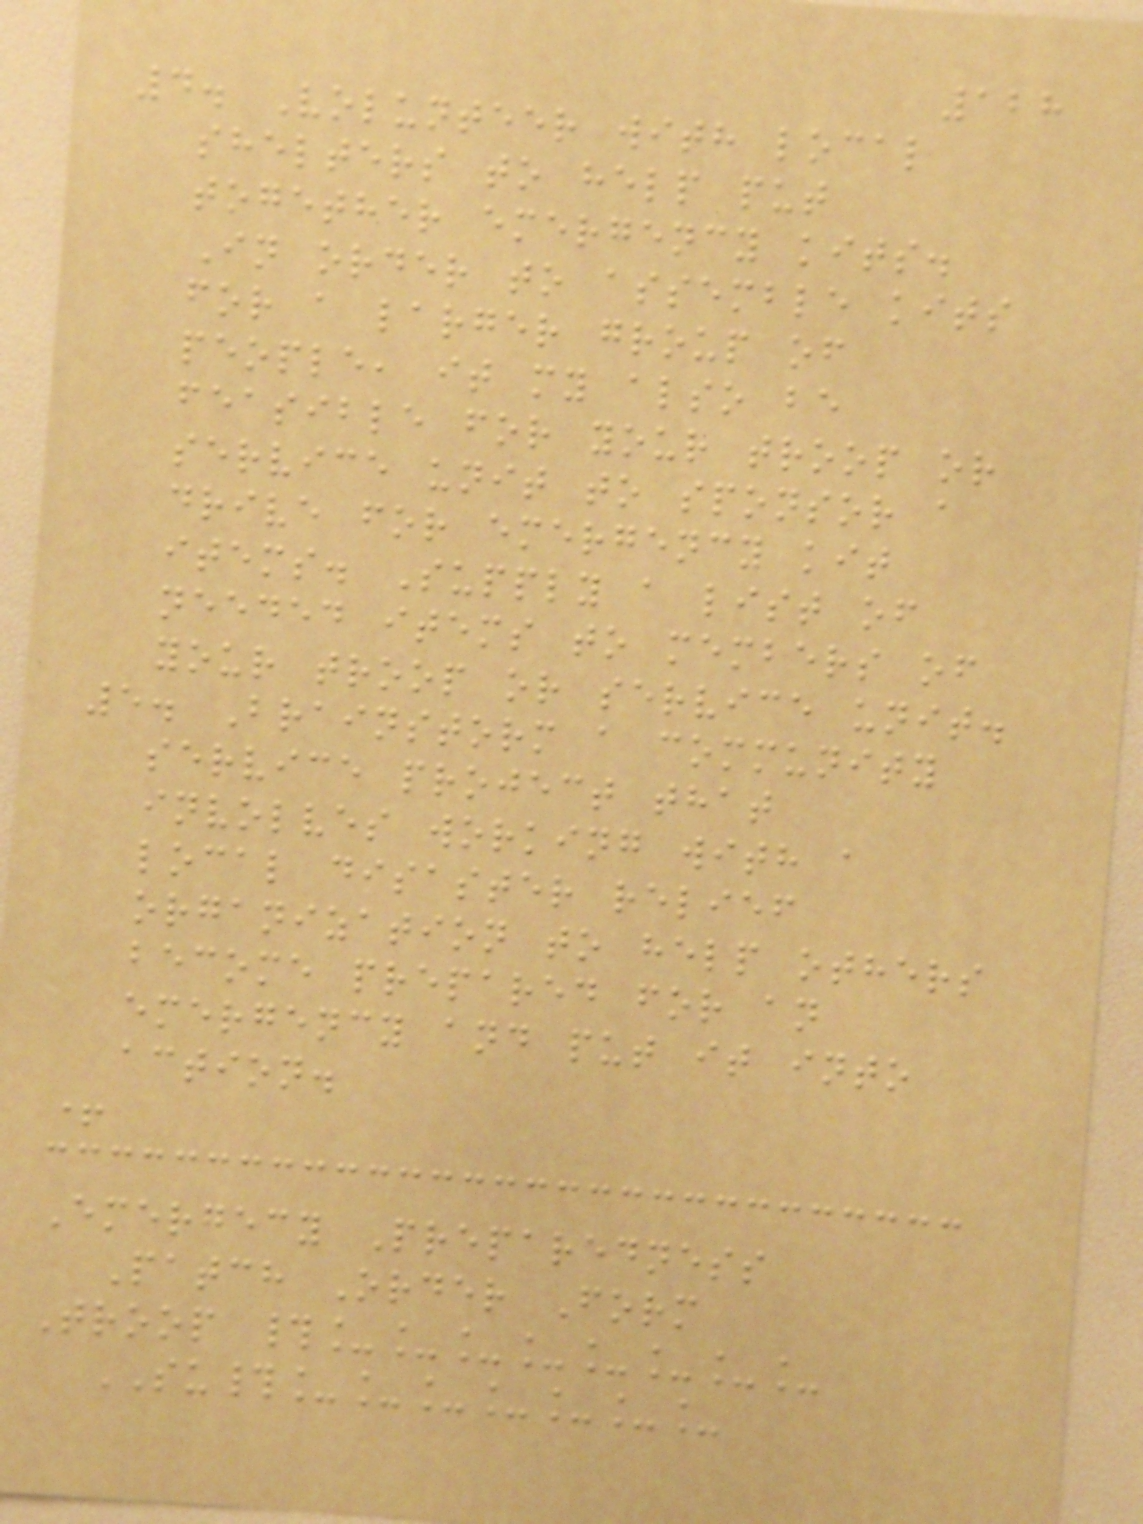128
4. Volunteer with local
shelters to help put
together emergency kits.
In order to assemble kits
for a larger group of
people, it my also be
feasible for your troop or
service unit to sponsor a
drive for emergency kit
items. Supply a list of
needed items to members of
your troop or service unit.
5. Brainstorm a community
service project that
involves working with a
local disaster relief
organization to help others
become prepared for an
emergency and put it into
action.
+
Emergecy Preparedness
Patch Order Form
Troop #________
SU#_______
